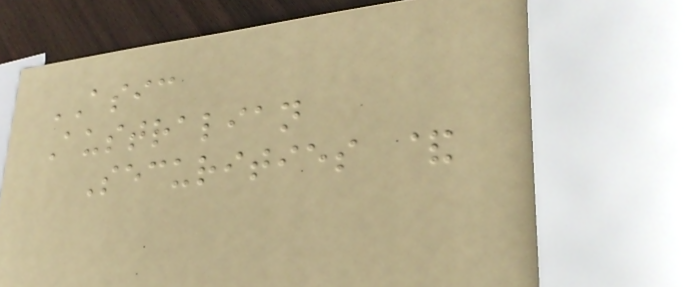ASIC
Australian
Securities &
